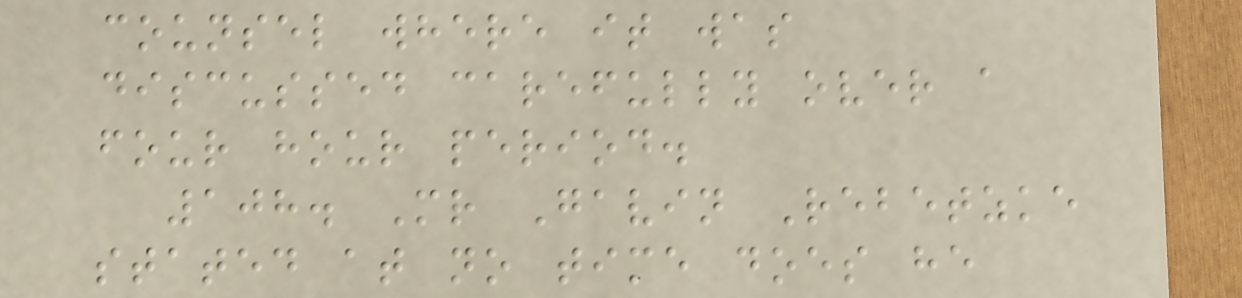counsel where it was
discussed carefully over a
four hour period.
108. Mr Gavin Rebetzke
stated at no time does he
